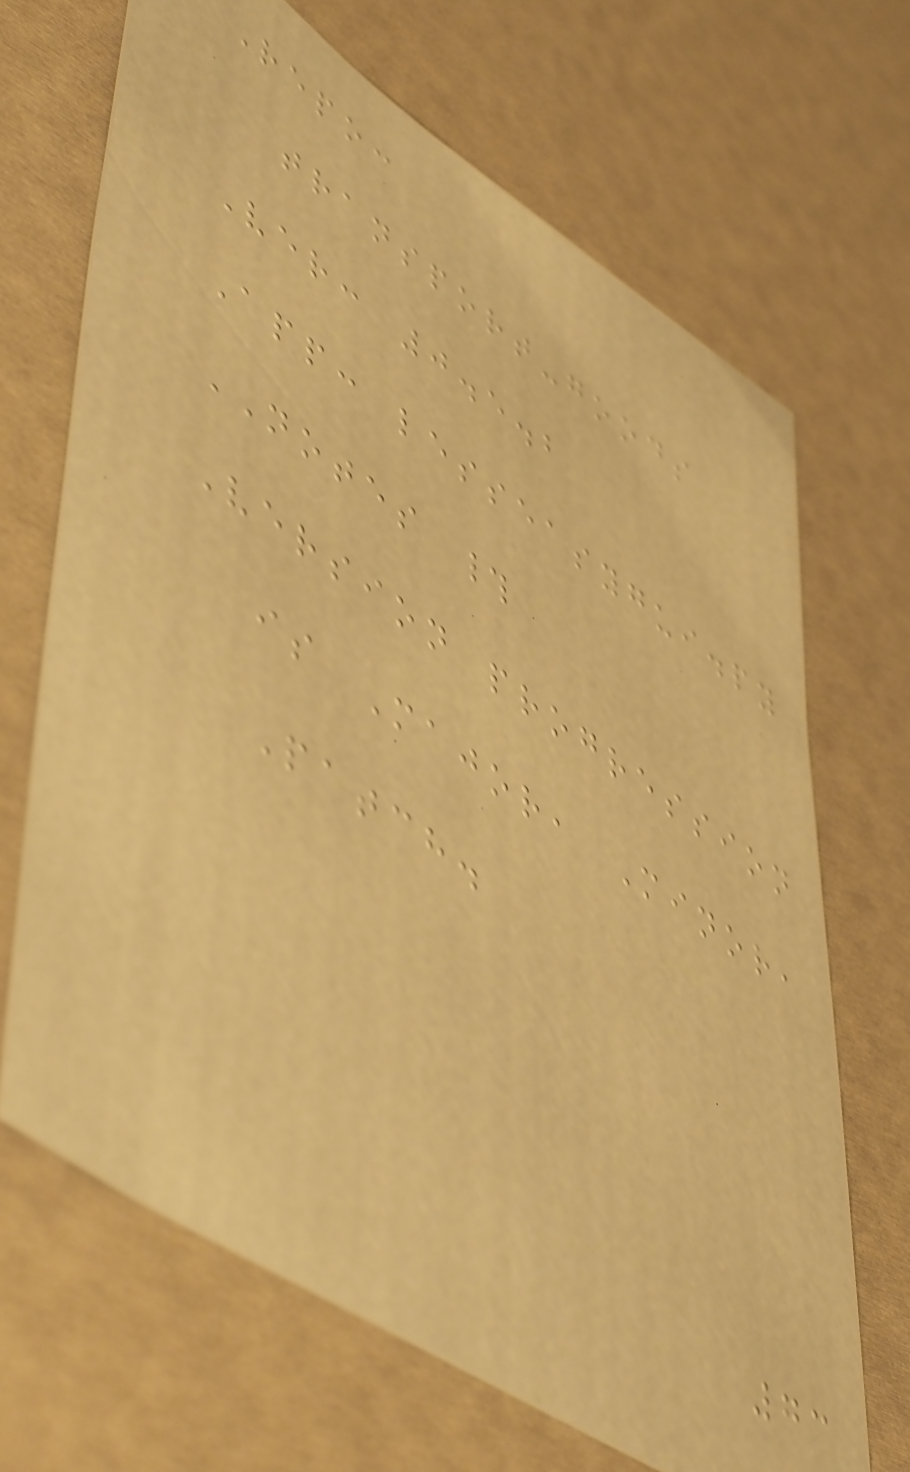Repo:
transport-goods
Ver: 0.5.2
App: lesseasygui.py
NOTES #
Version progression
is Major, Minor,
Patch.
73
